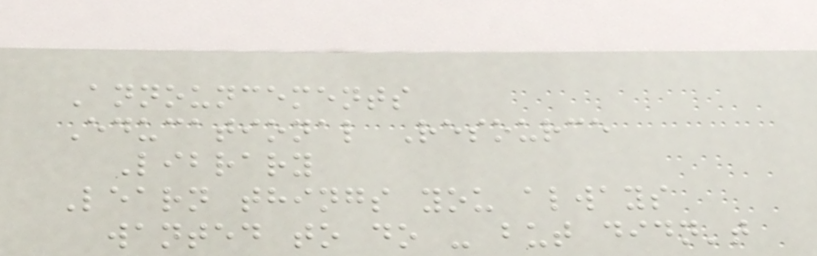Announcements
Educational Resource
Library
Learn things you always
wanted to do - but didn't
